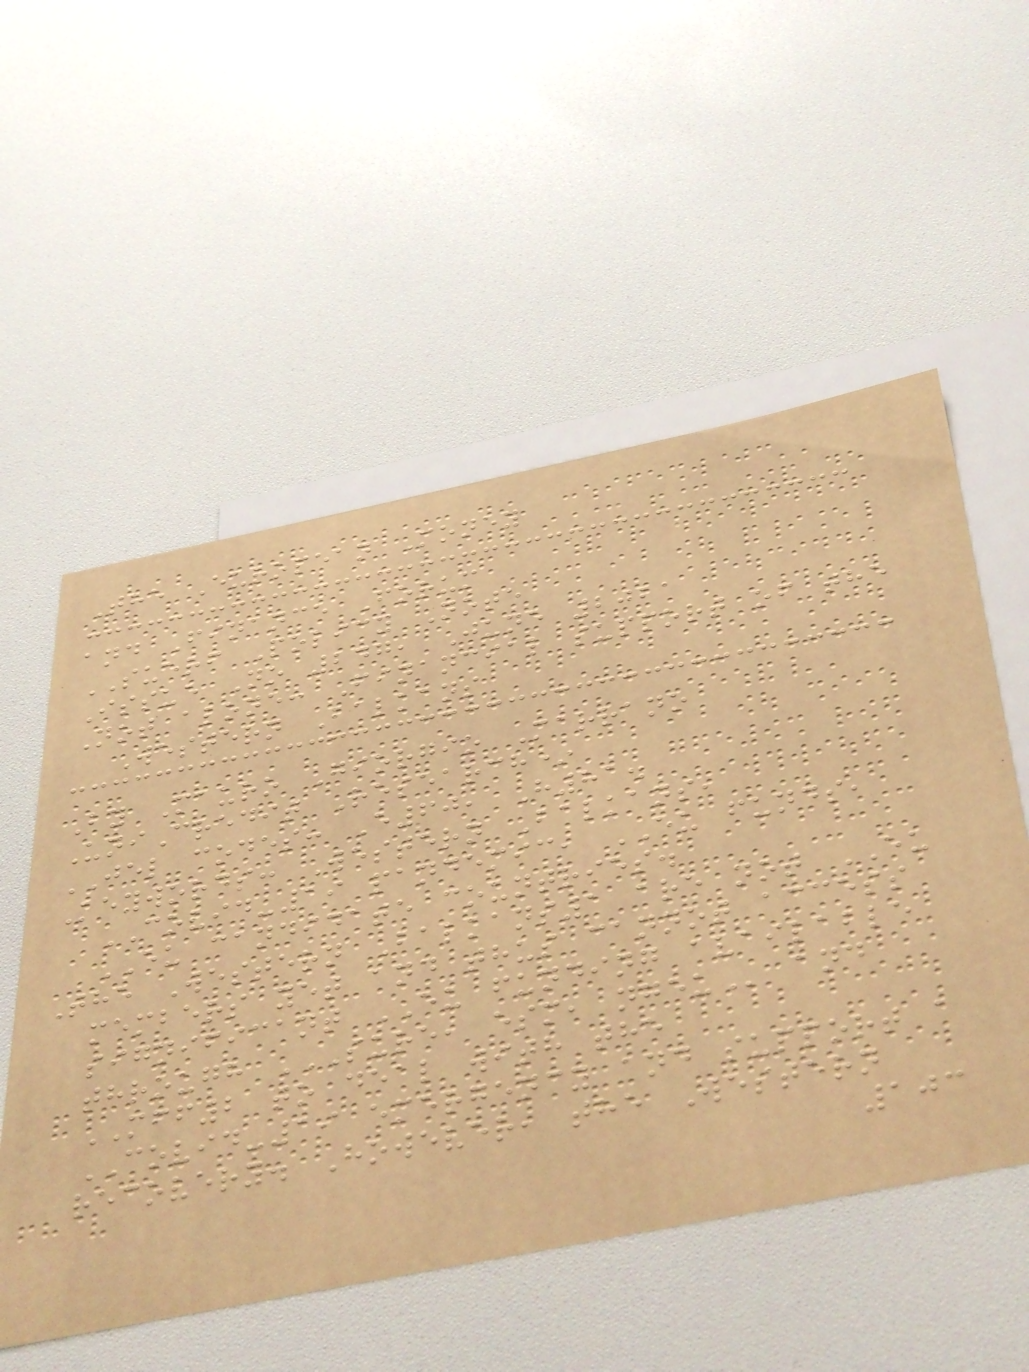The European Money
and Finance Forum
SUERF Policy Note
Issue No 247, June 2021
Not alone: Financial support of the
Western Balkans
By Mauro Giorgio Marrano
UniCredit Research*
JEL codes: E60, H81.
Keywords: Western Balkans,
COVID-19 pandemic, EU funds,
EU candidate countries.
The Western Balkans1 are not EU
members yet and thus cannot access
significant EU funding available
through SURE, ESM, NGEU and
MFF2 to deal with the
COVID-19 emergency and support a
recovery. However, the Western
103
